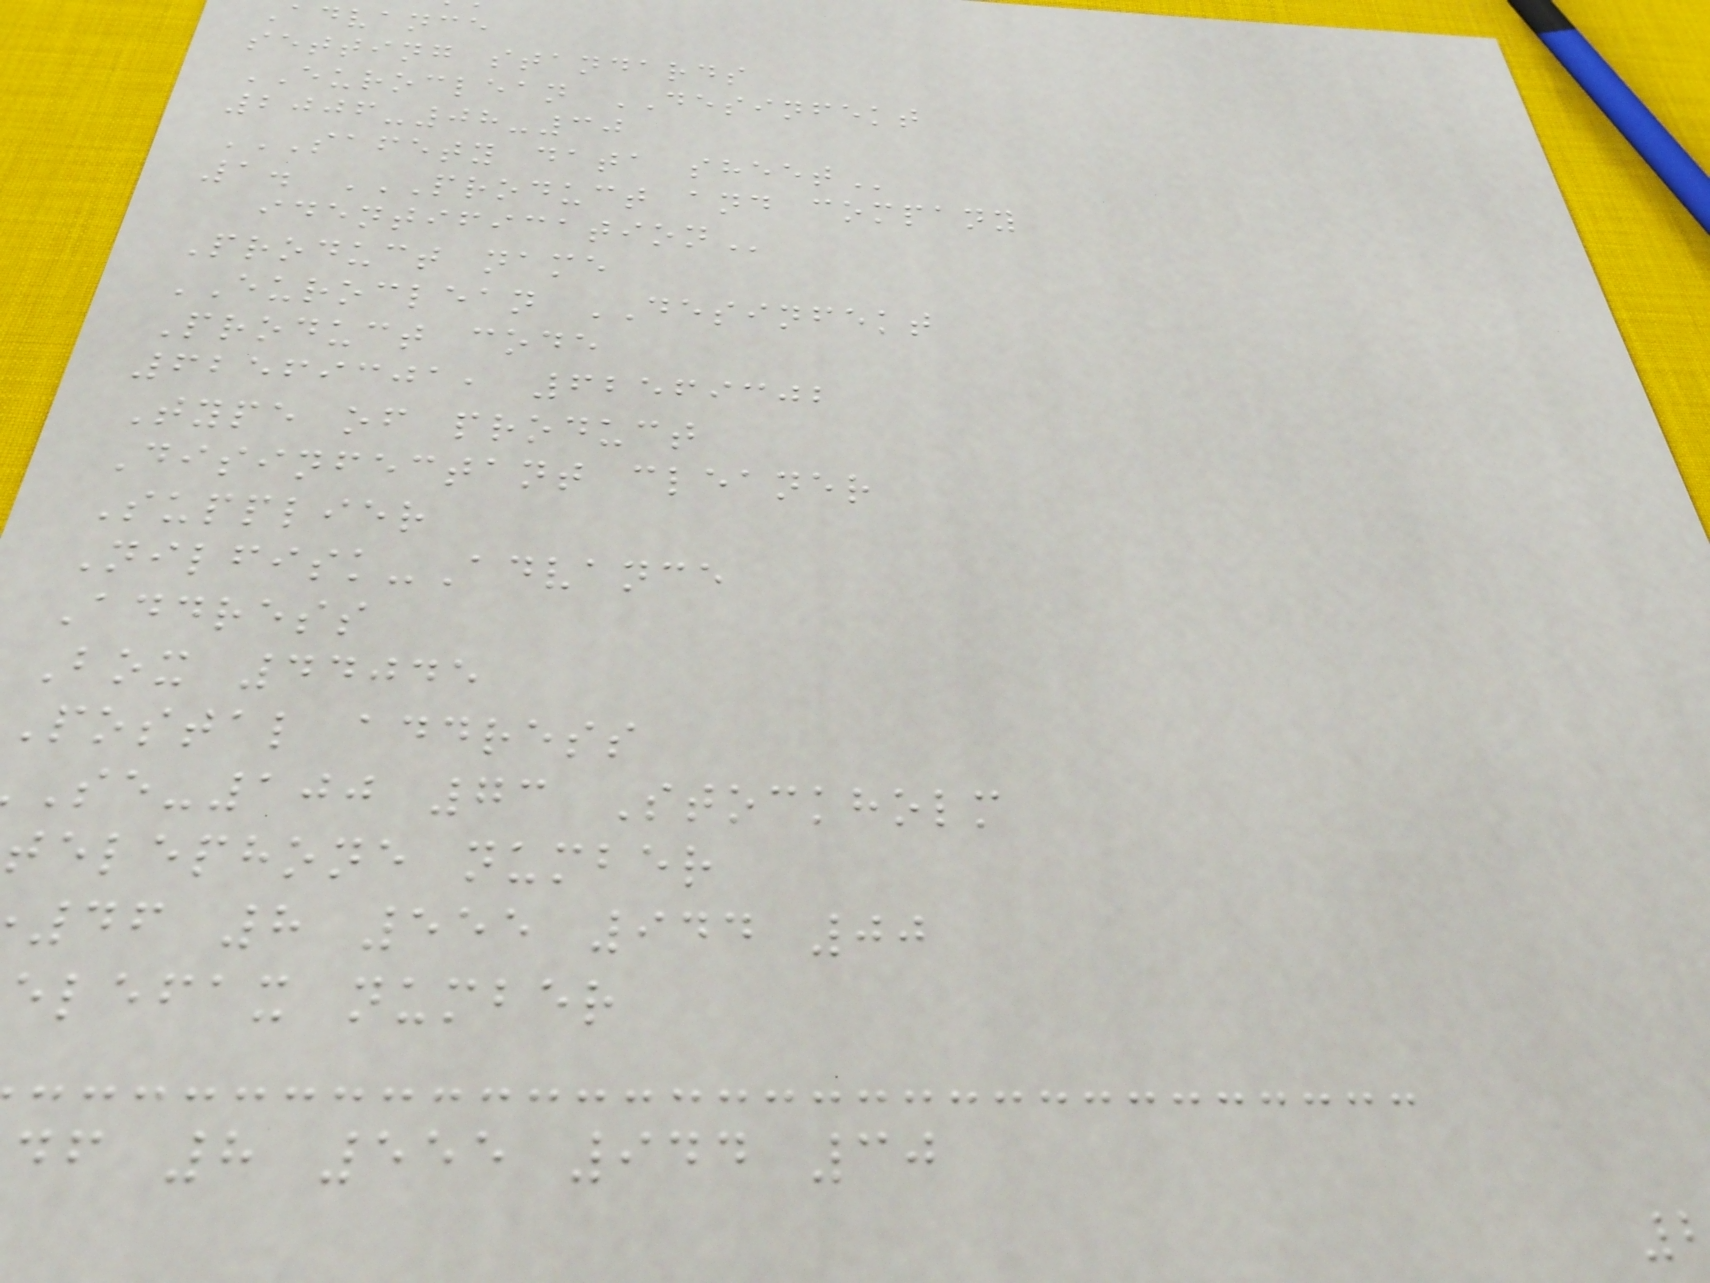advance
setting standards
EUROCLEAN DESINFEKT
2006-08-30
SAFETY DATA SHEET
1. PRODUCT AND COMPANY
Product name
EUROCLEAN DESINFEKT
Product code
62569301, 62569302
Type of product
Disinfectant cleaner
Supplier
Nilfisk-Advance
Address
Box 44045
Postal address
se-100 73 Stockholm
telephone number
46 8 555 944 00
elefax number
df 8 555 944 30
